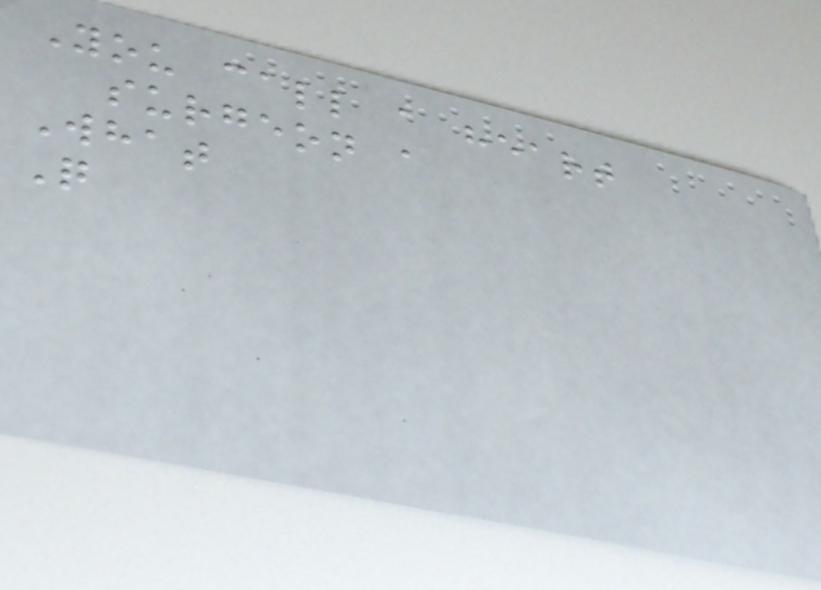You call a heart
surgeon a
What
Q
